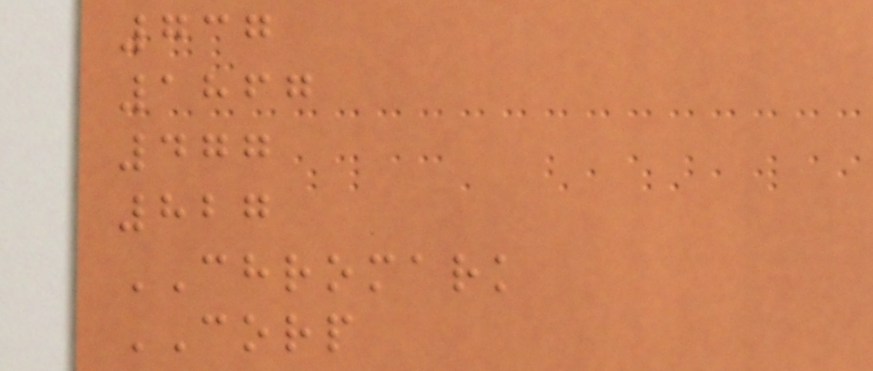737
1867
477
827
CHROMARK
CORP
